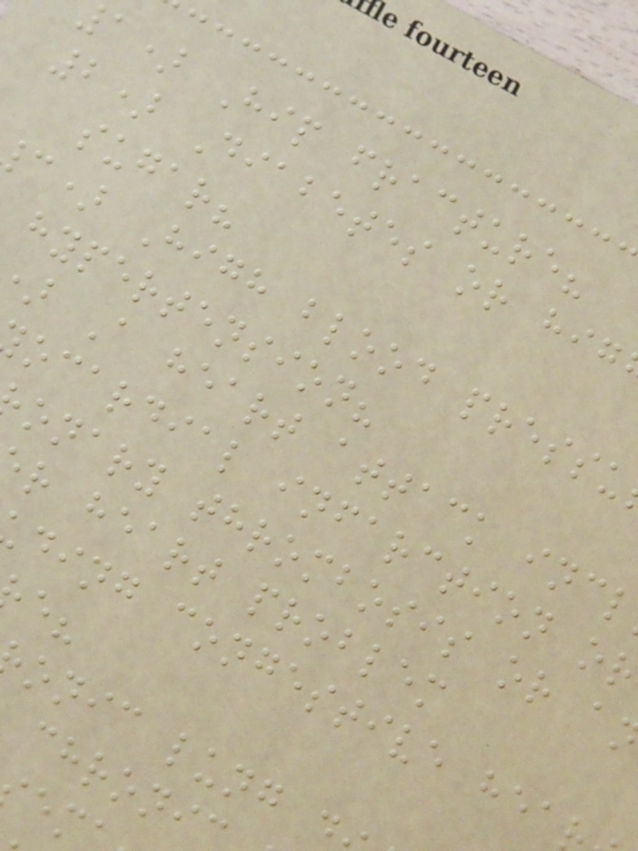a) Hip fracture?
2) Diabetes or hig
sugar?
c) High blood pressu
hypertension?
A heart attack incl
ocardial infarction o
onary thrombosis or a
r heart problem
ding congestive hea
onic lung d
